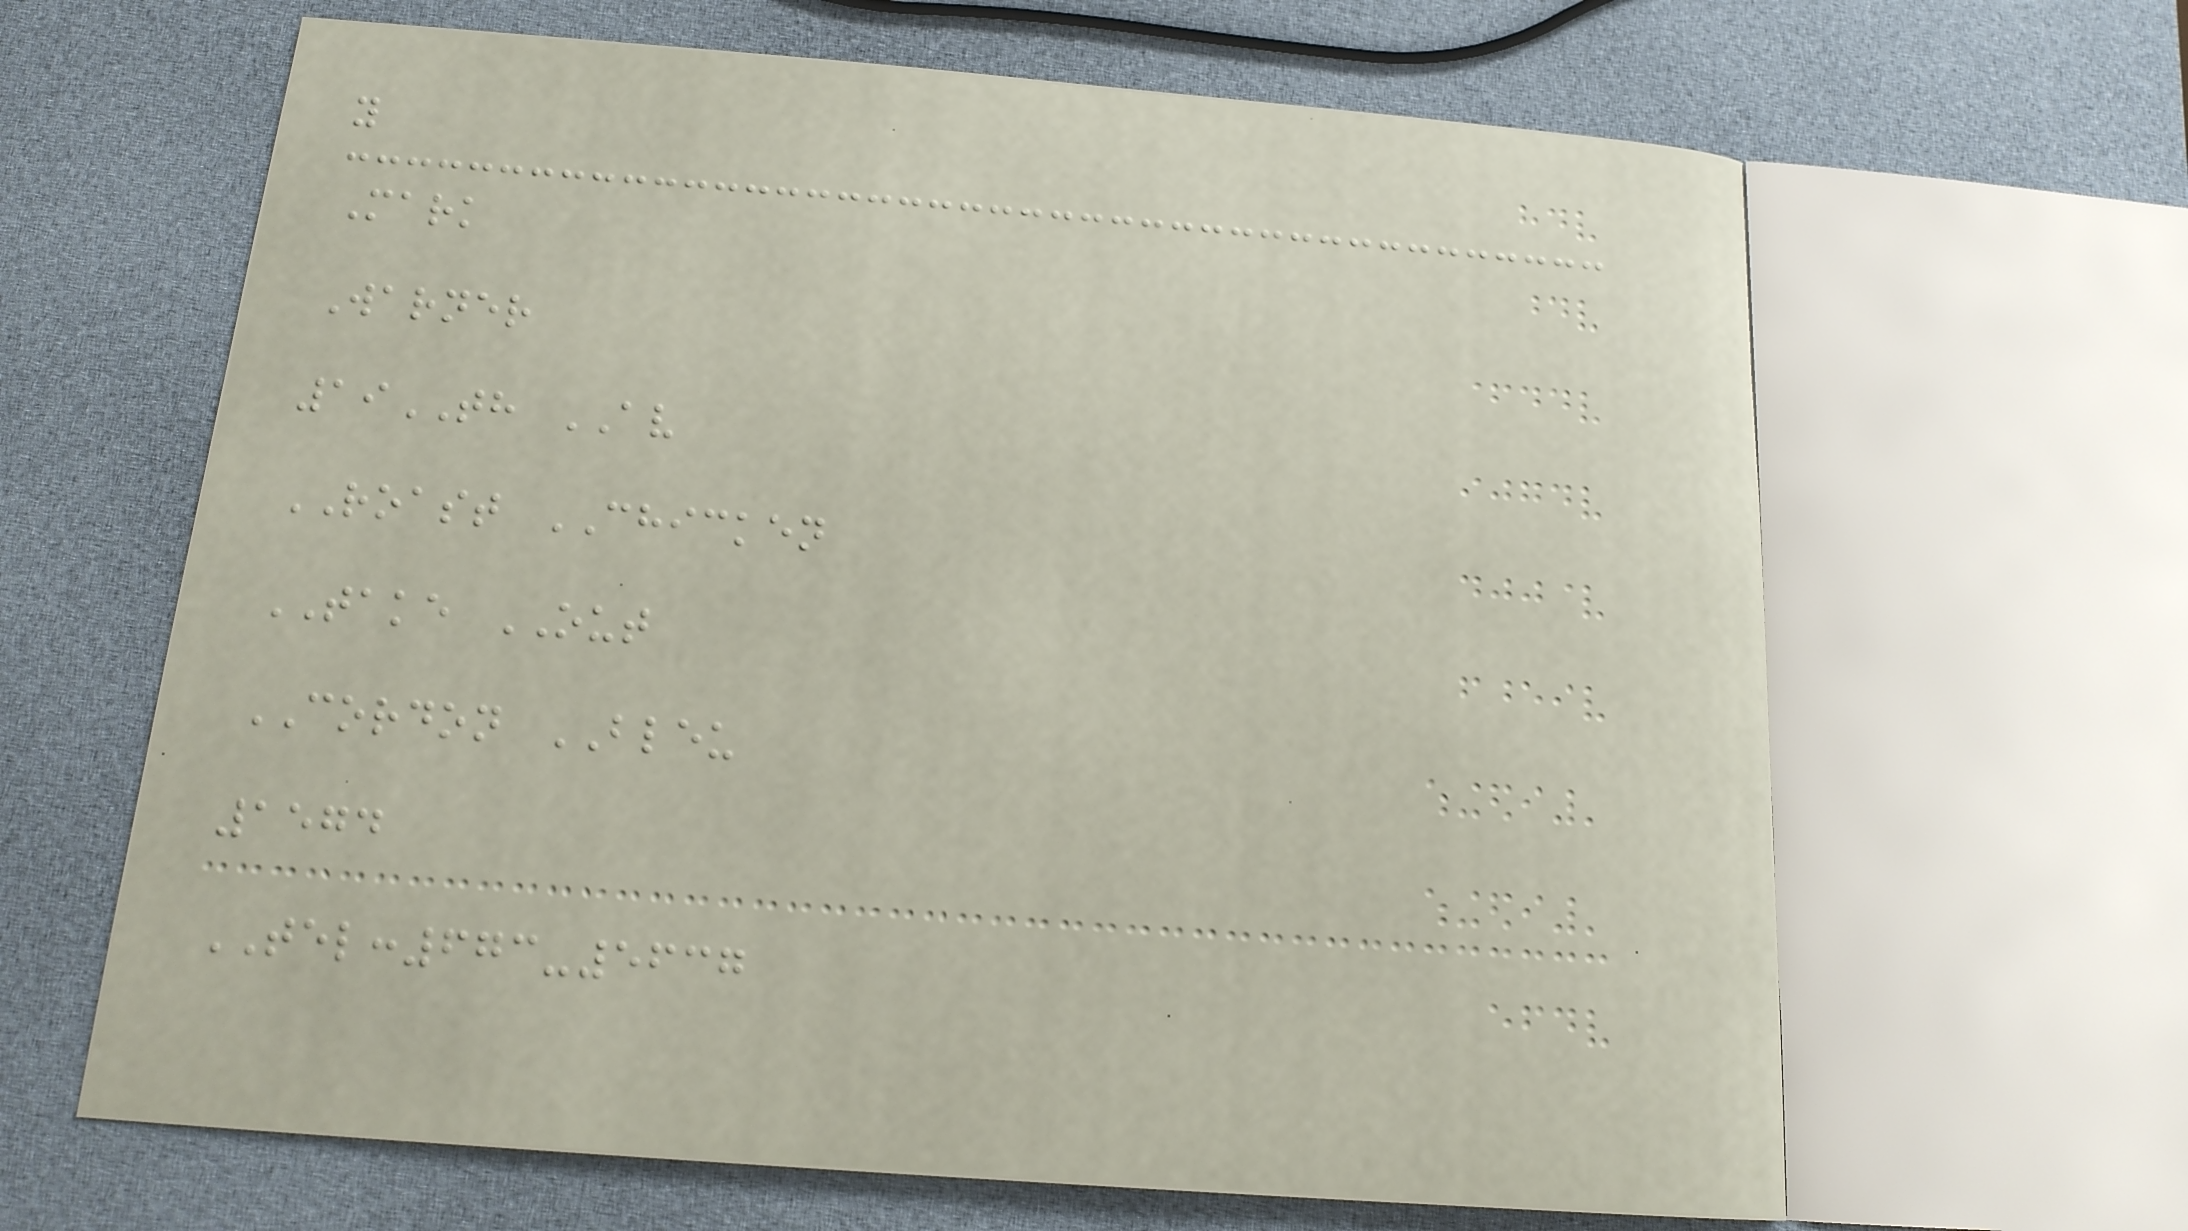y
Mark
Warner
19TH AV
ROAST CHICKEN
TAKE OUT
CORDON BLEU
1574
TEL:673-5637
